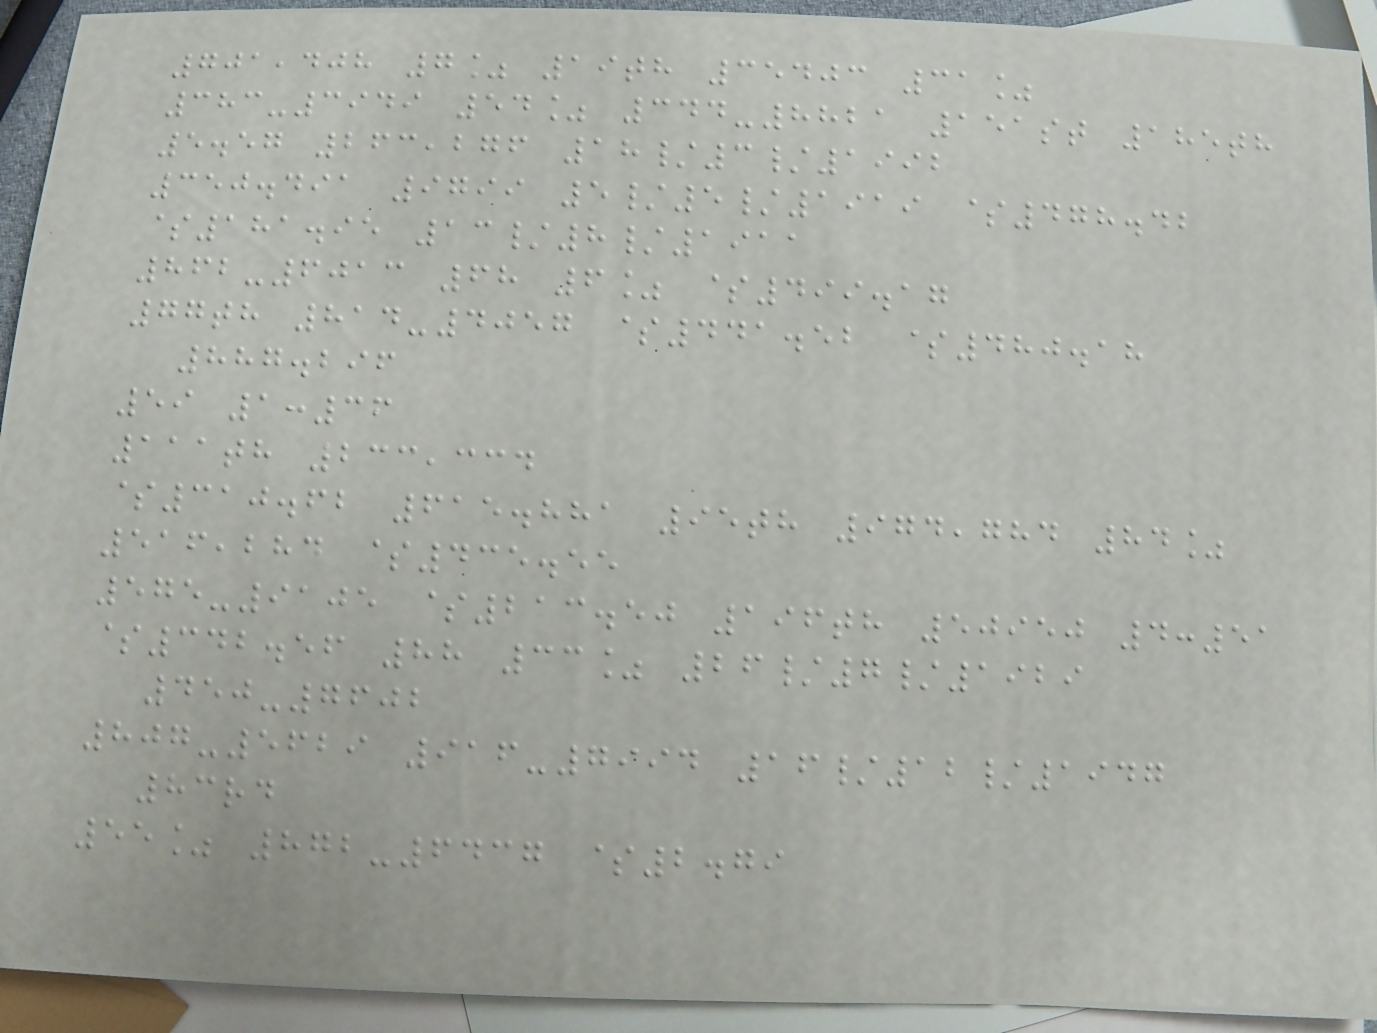701,408 7% 19th 35403 31%
383-3949 54% 344-8821 151st 185th
5.57 263,276 18/3/1992
350.491 9799 5/5/1919 $478.42
$181.95 13/8/1911
862-6013 68 6% $499.17
77th 814-4057 $441.52 $480.18
887.296
59 1:36
111th 233,334
$310.62 615.881 95th 974,784 84%
516,284 $435.55
575-9105 $213.50 196th 50950 4:51
$342.56 88 33% 26/7/1929
450-7602
807-5629 916-7994 16/12/1947
83rd
55% 872-6437 $2.79
